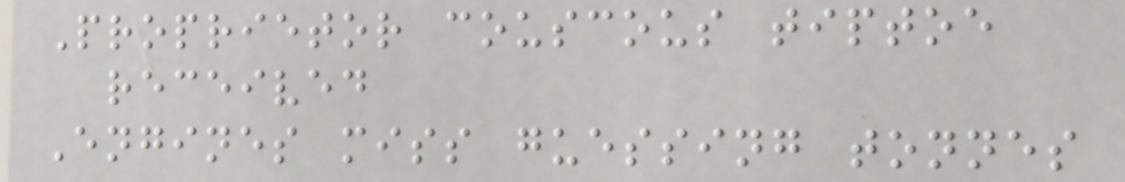Proprietor couscous tiptoe
received
Engines miss guessing tonnes
